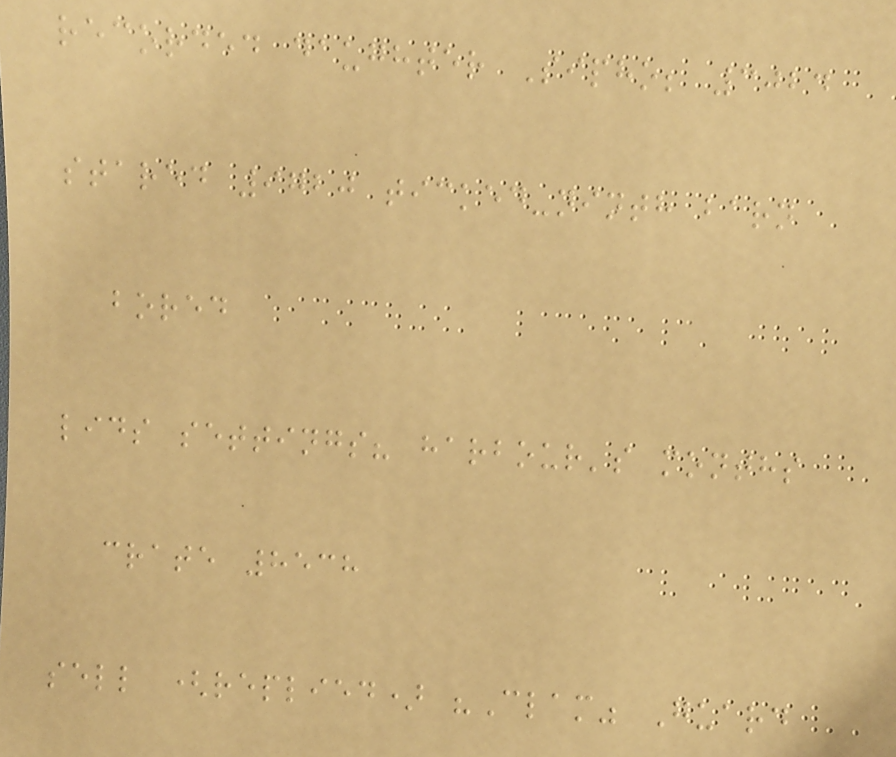recorded daughter Sipho; 3024
stared 9720 ticked-ninth barn
bored
lids settings? harbour's months
crate 8538
sell (replied) "Clam" Guard
